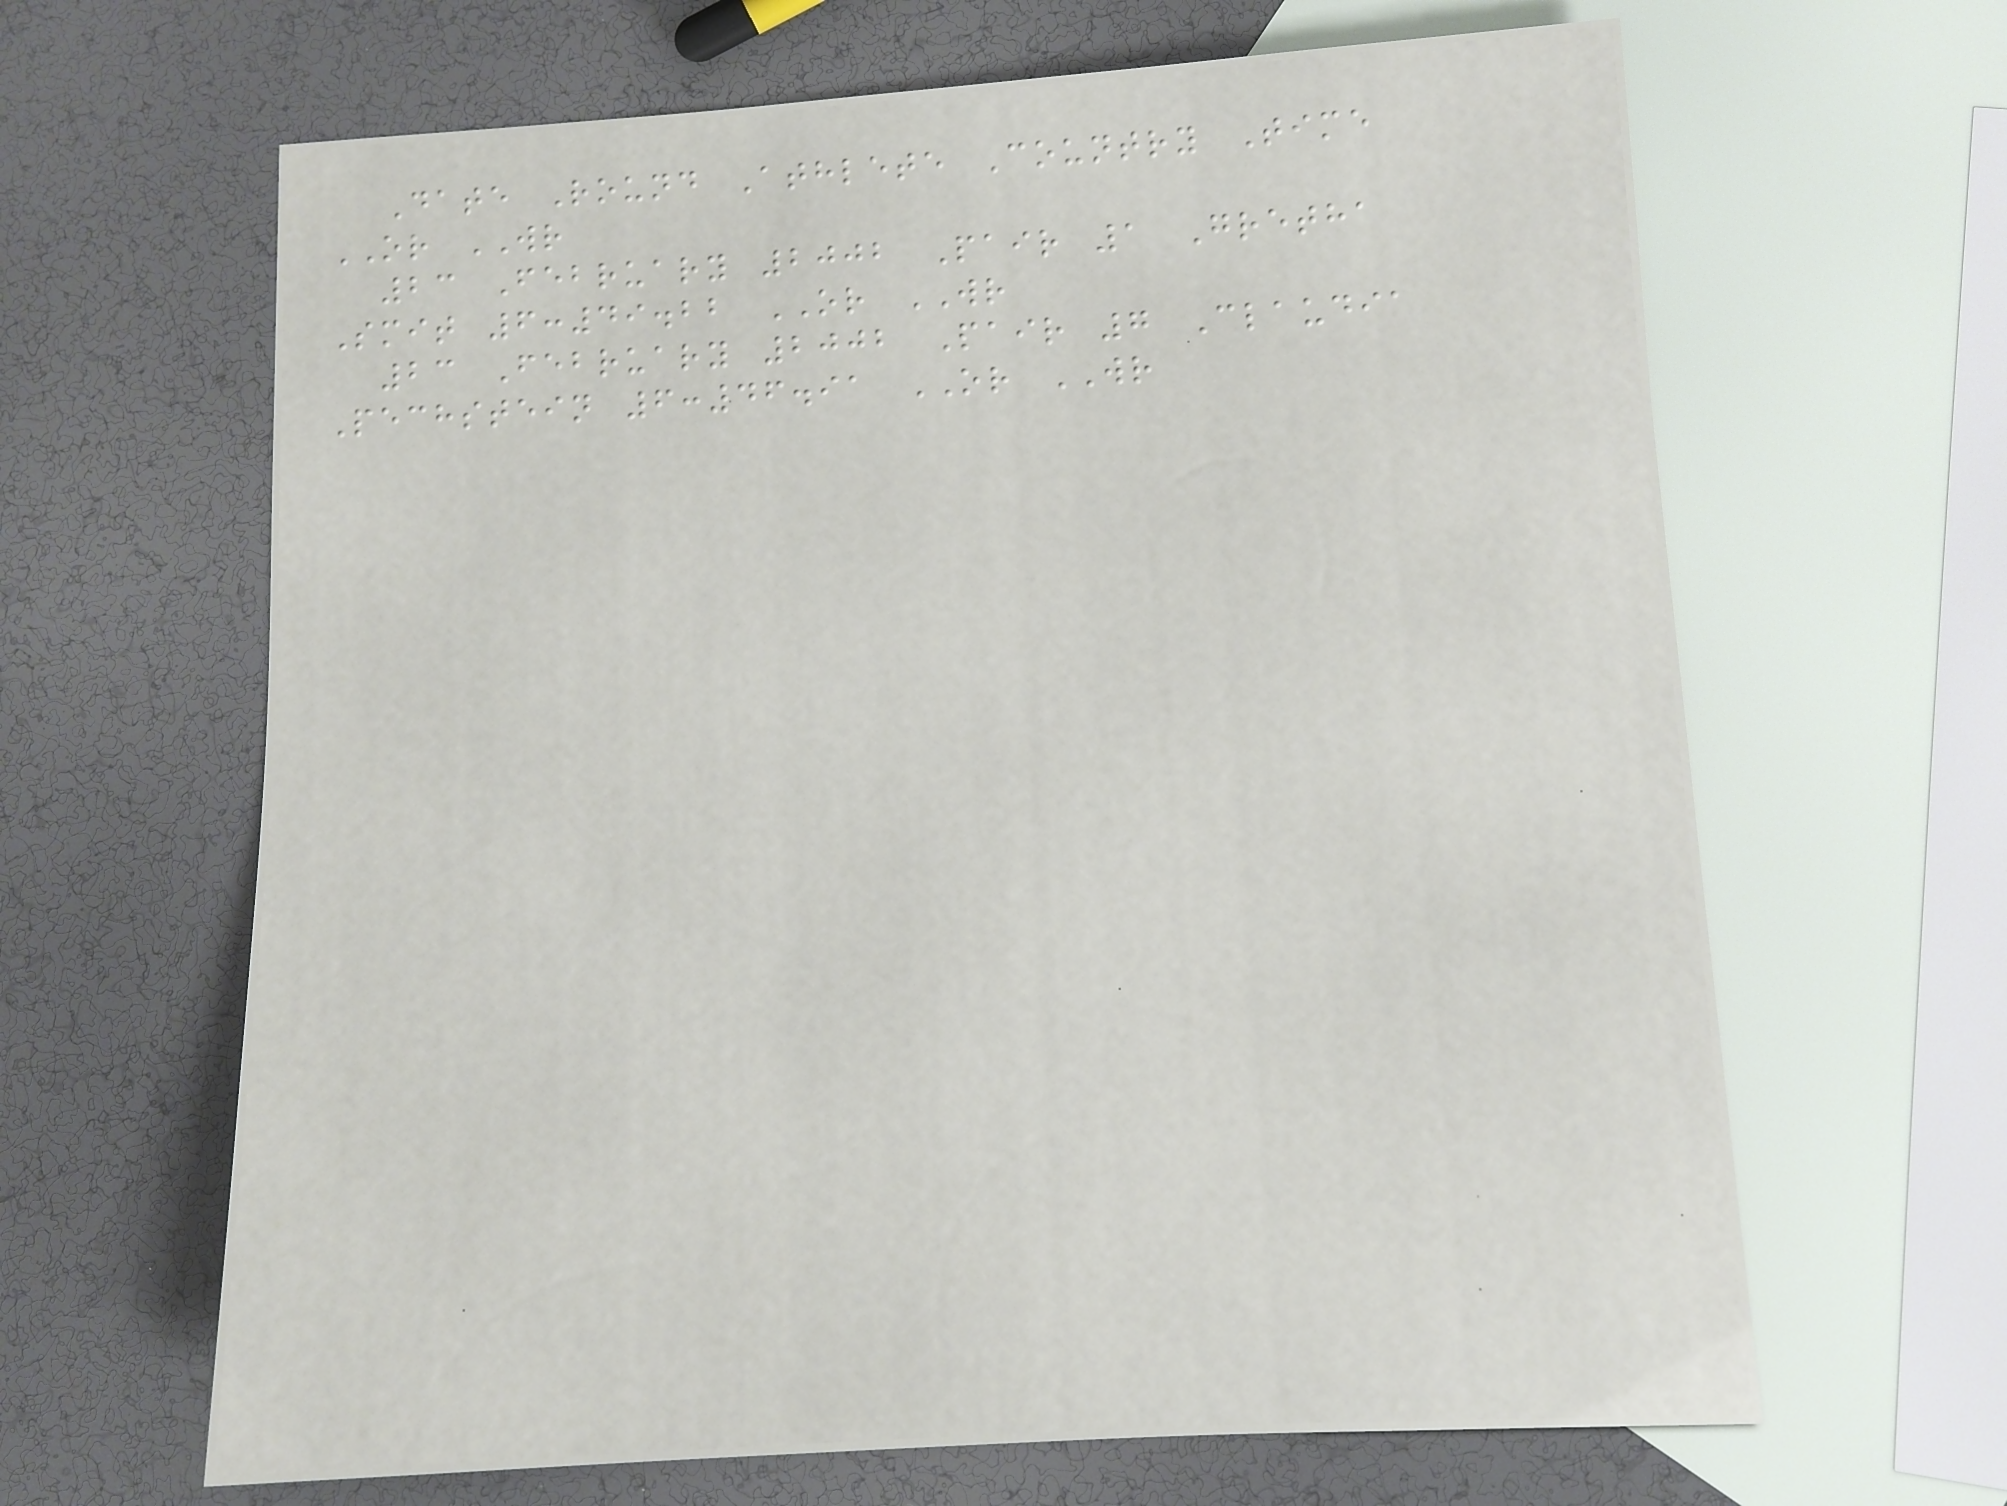Date Round Athlete Country Time
OR WR
23 February 2002 Pair 1 Gretha
Smit 6:49.22 OR WR
23 February 2002 Pair 7 Claudia
Pechstein 6:46.91 OR WR
